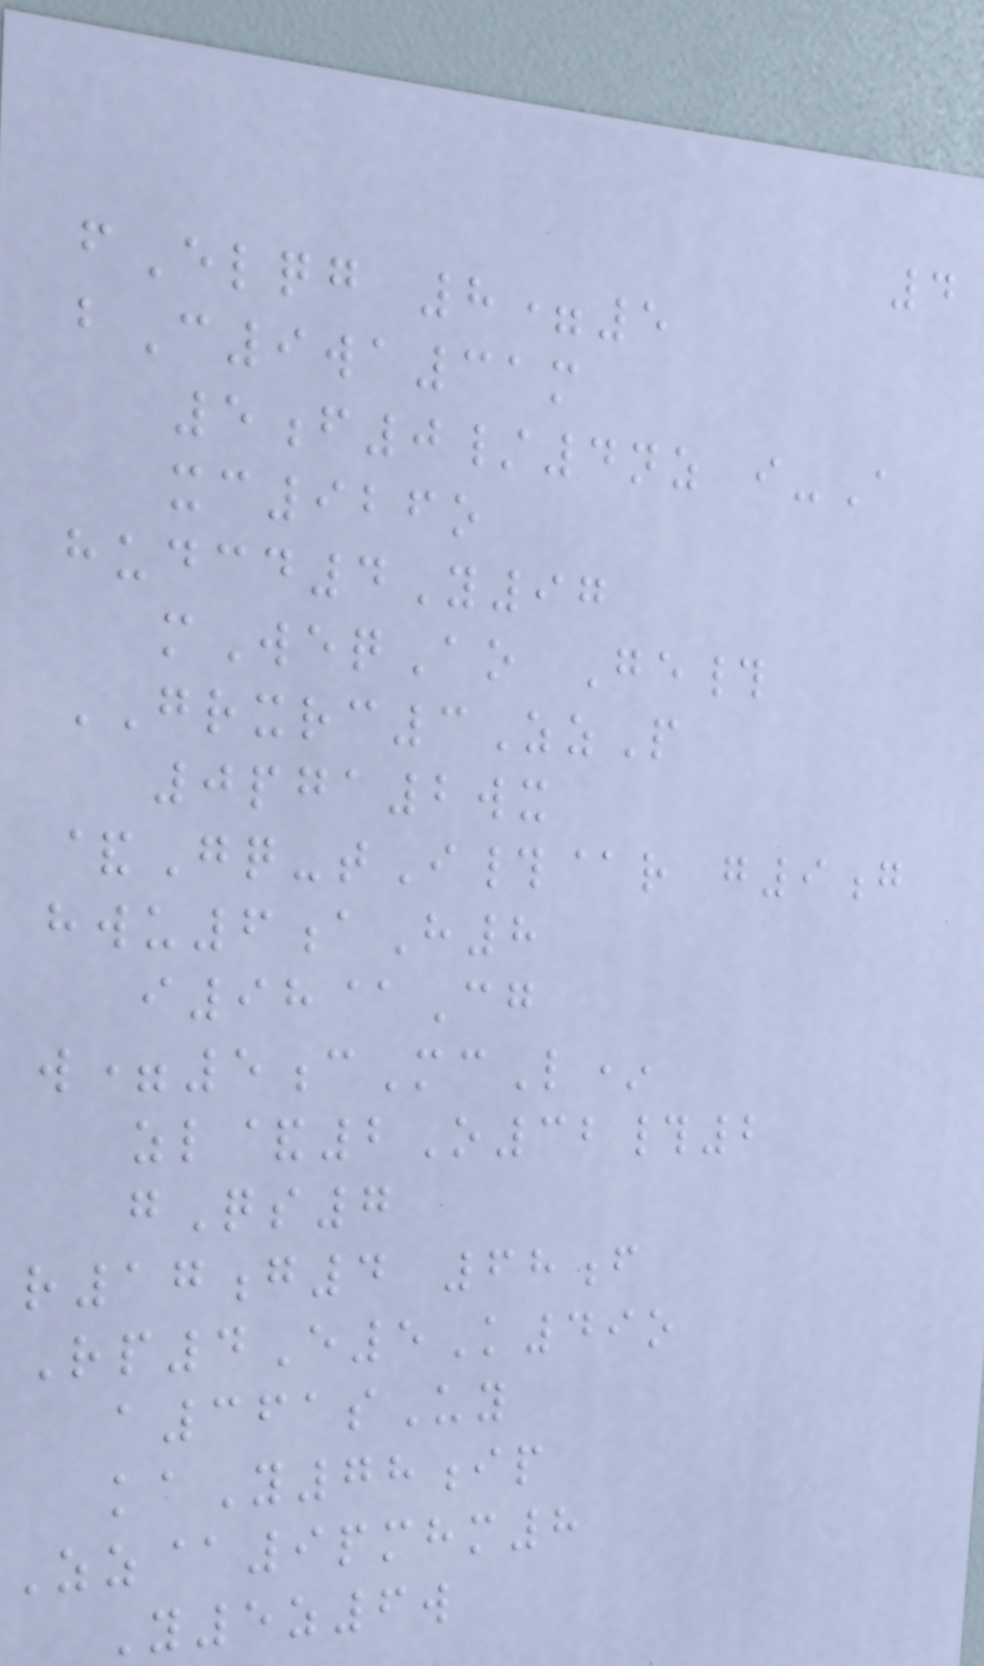4
fElqg 8=5
bC9wa31m
5f0/4nz i-A
xc926o
hudcd4Y97
mWeqAo Ge#
GRXRC3ZzP
0pga2wx
&Gq-tI#@r g9g
hwu6aH8
i98@Cg
w=5cMcL*
zl&2O32#2
gQs7
r17g4 68f
Rp4E5K49o
a361sUy
kaY78ip
Zz@9pmhm8
Y5z6w
